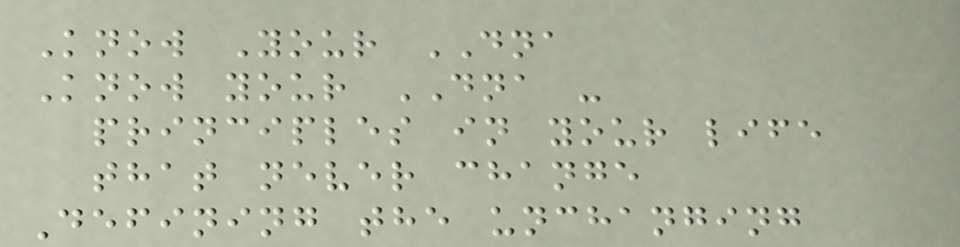Know Your DNA
Know your DNA -
principles in your life
that never change
Defining the unchanging
